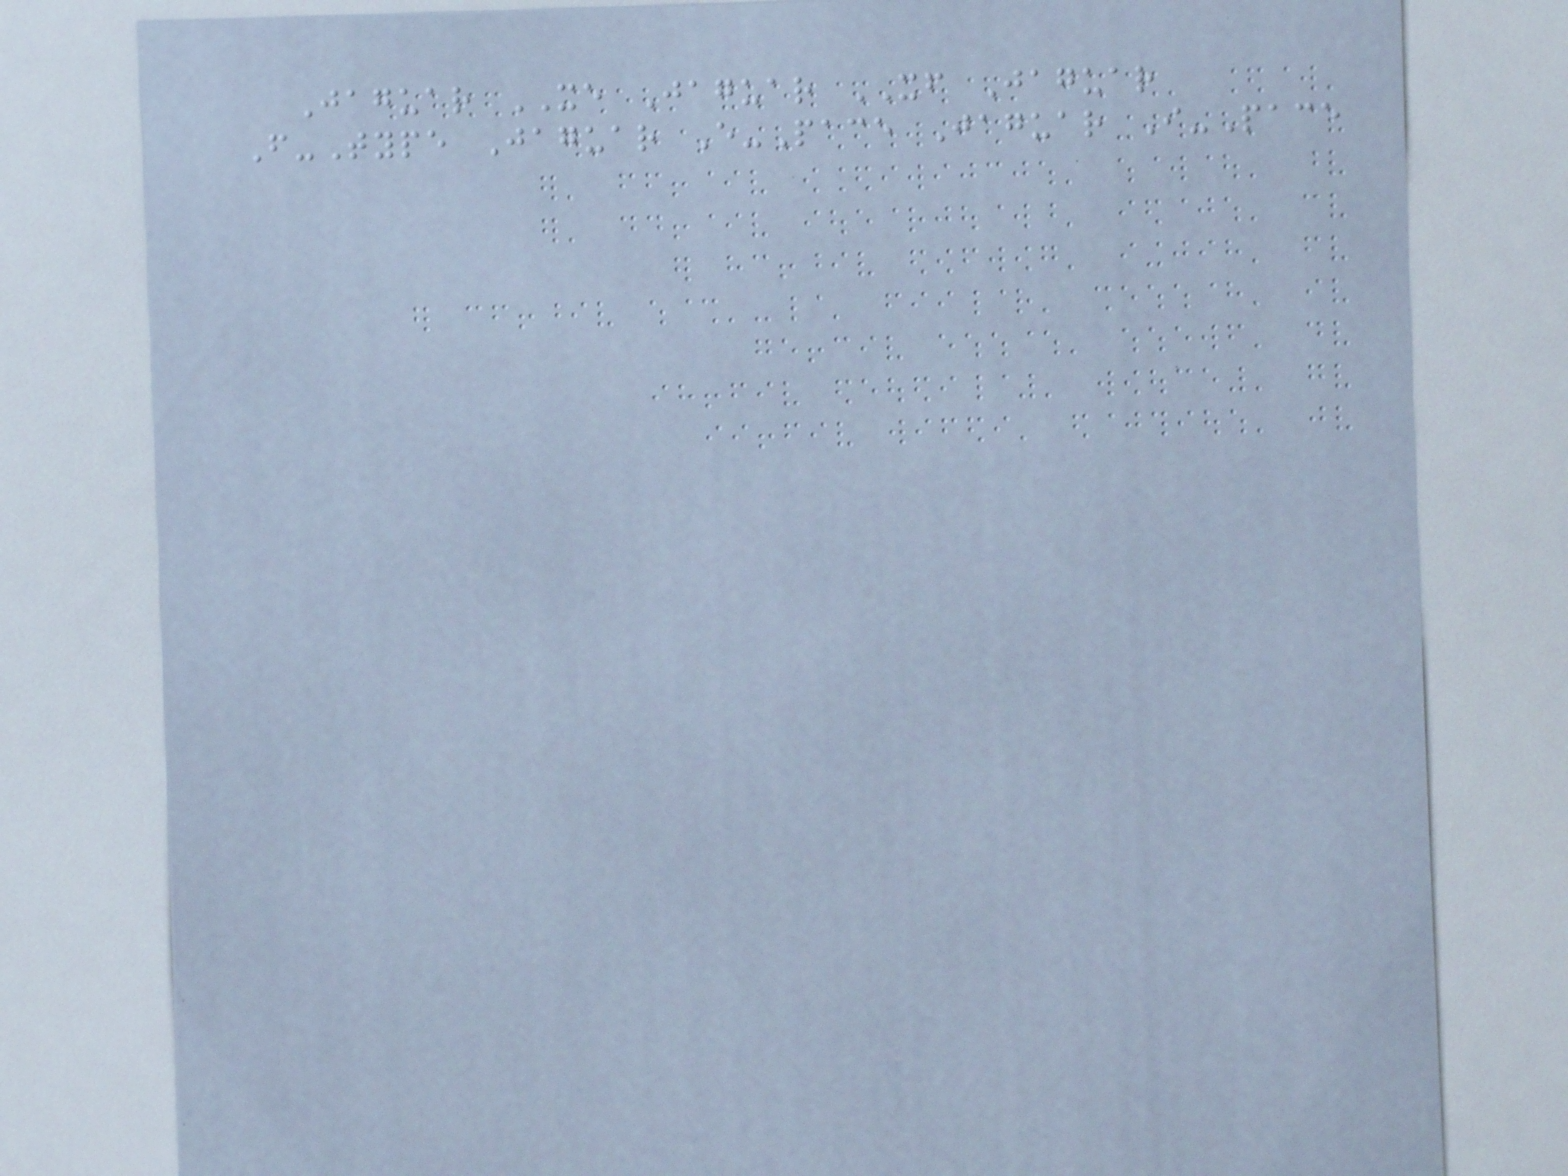Jaguar XE Jaguar XF Jaguar
F-Type Jaguar E-Pace Jaguar I-Pace
